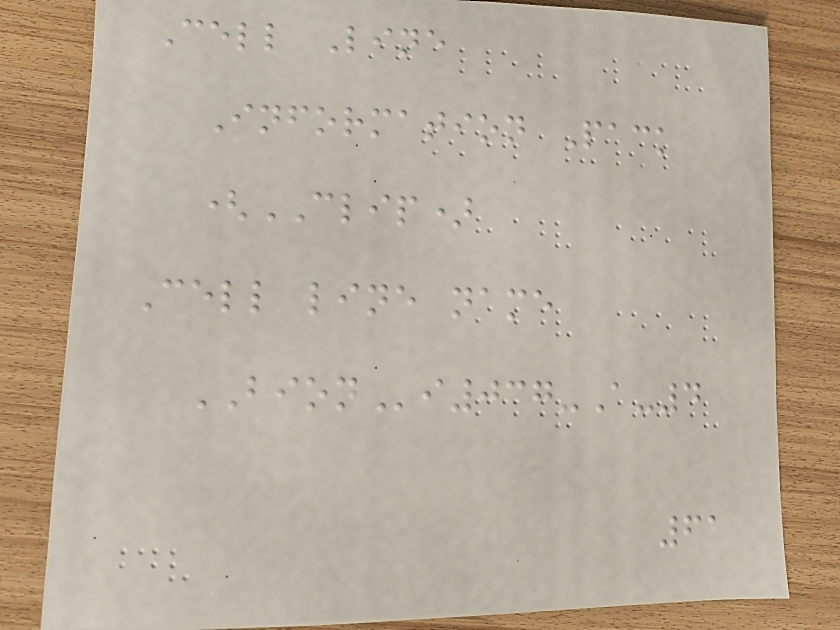Cell Line
Information Pack
(CLIP)
Cell line name
BIONi037-A-4
61
